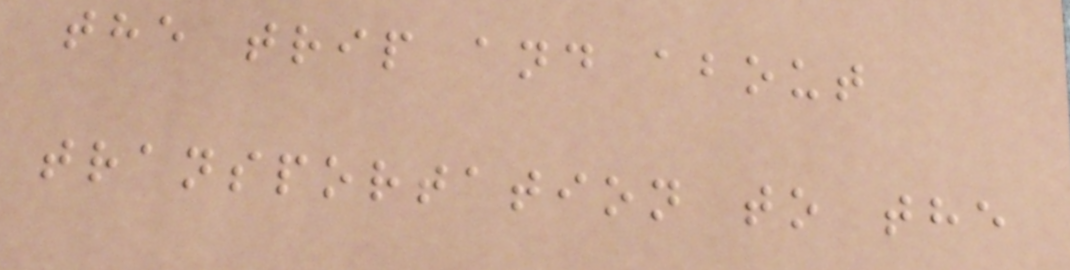the trip and about
transportation to the
